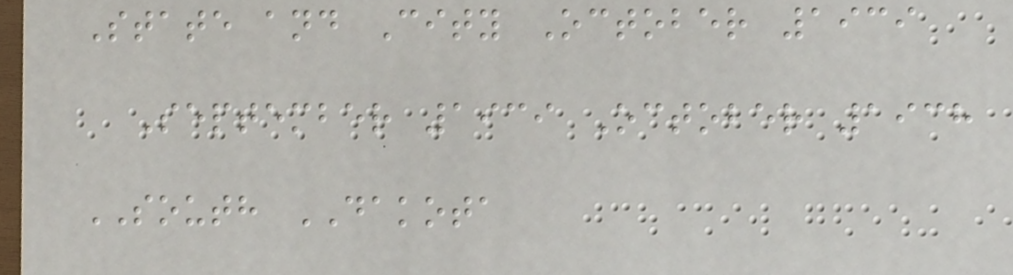State and City October 1939
September 1939 October 1938
SOUTH DAKOTA
